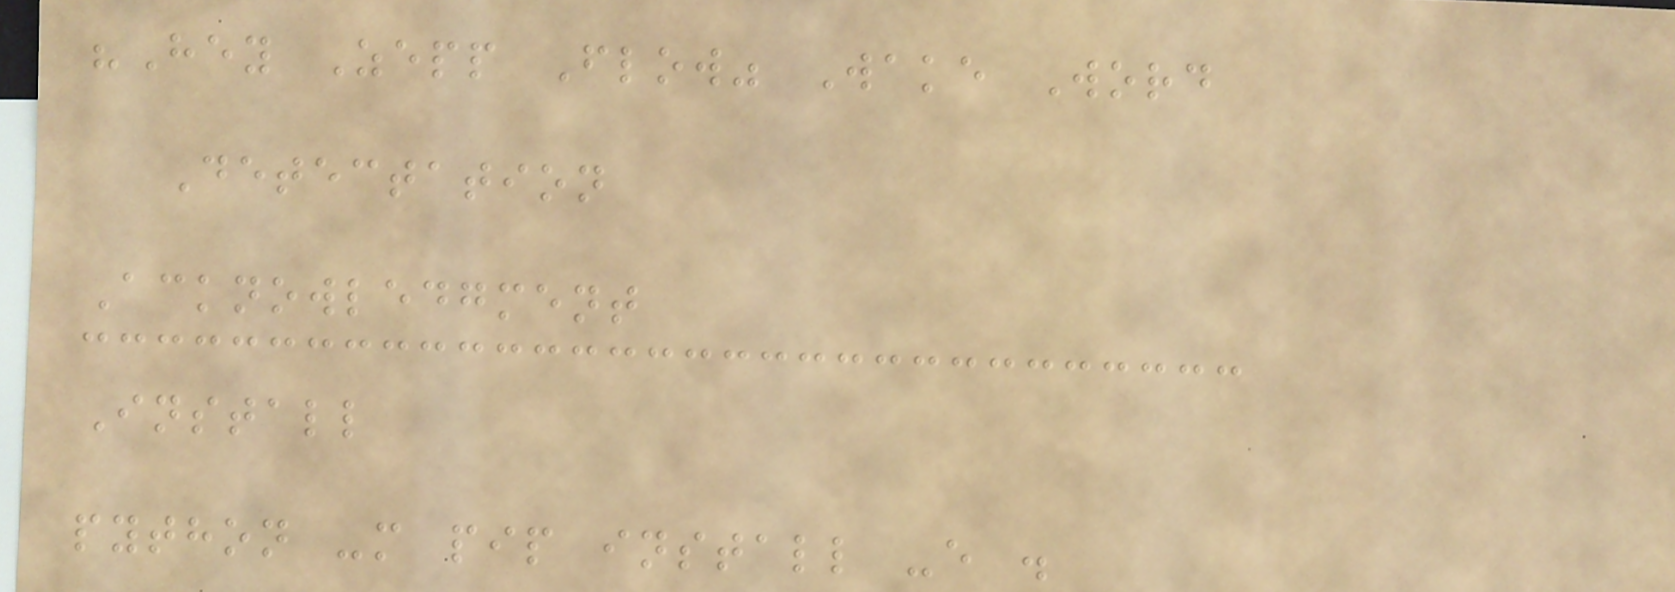"Hey Zepp Flow" Wake Word
Detectation
Acknowledgment
Install
python -m pip install -e .
